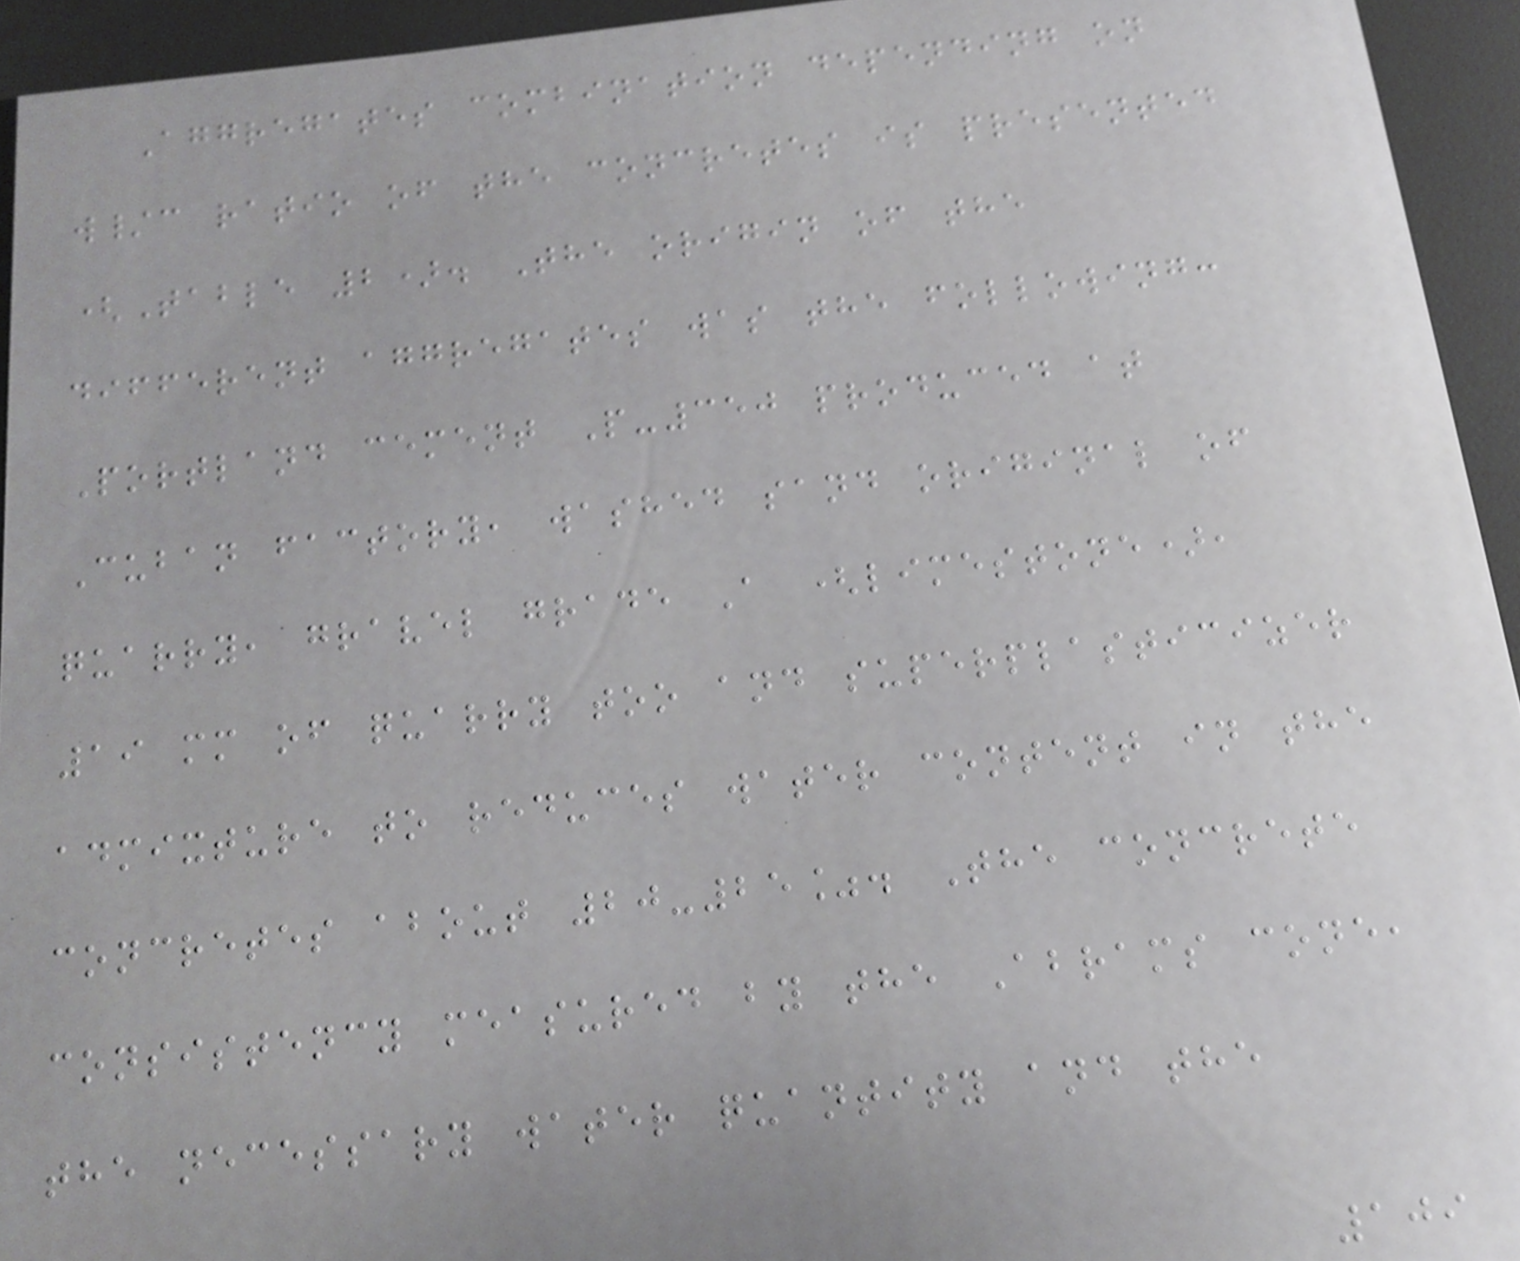Aggregates combination depending on
w/c ratio of the concretes is presented
(Table 2). The origin of the
different aggregates was the following:
Portland cement P-350 produced at
Cuban factory, washed sand original of
quarry, gravel grade A (limestone),
19 mm of quarry too and superplasticizer
admixture to reduces water content in the
concretes about 20-25%. The concrete
consistency measured by the Abrams cone,
the necessary water quantity and the
109
